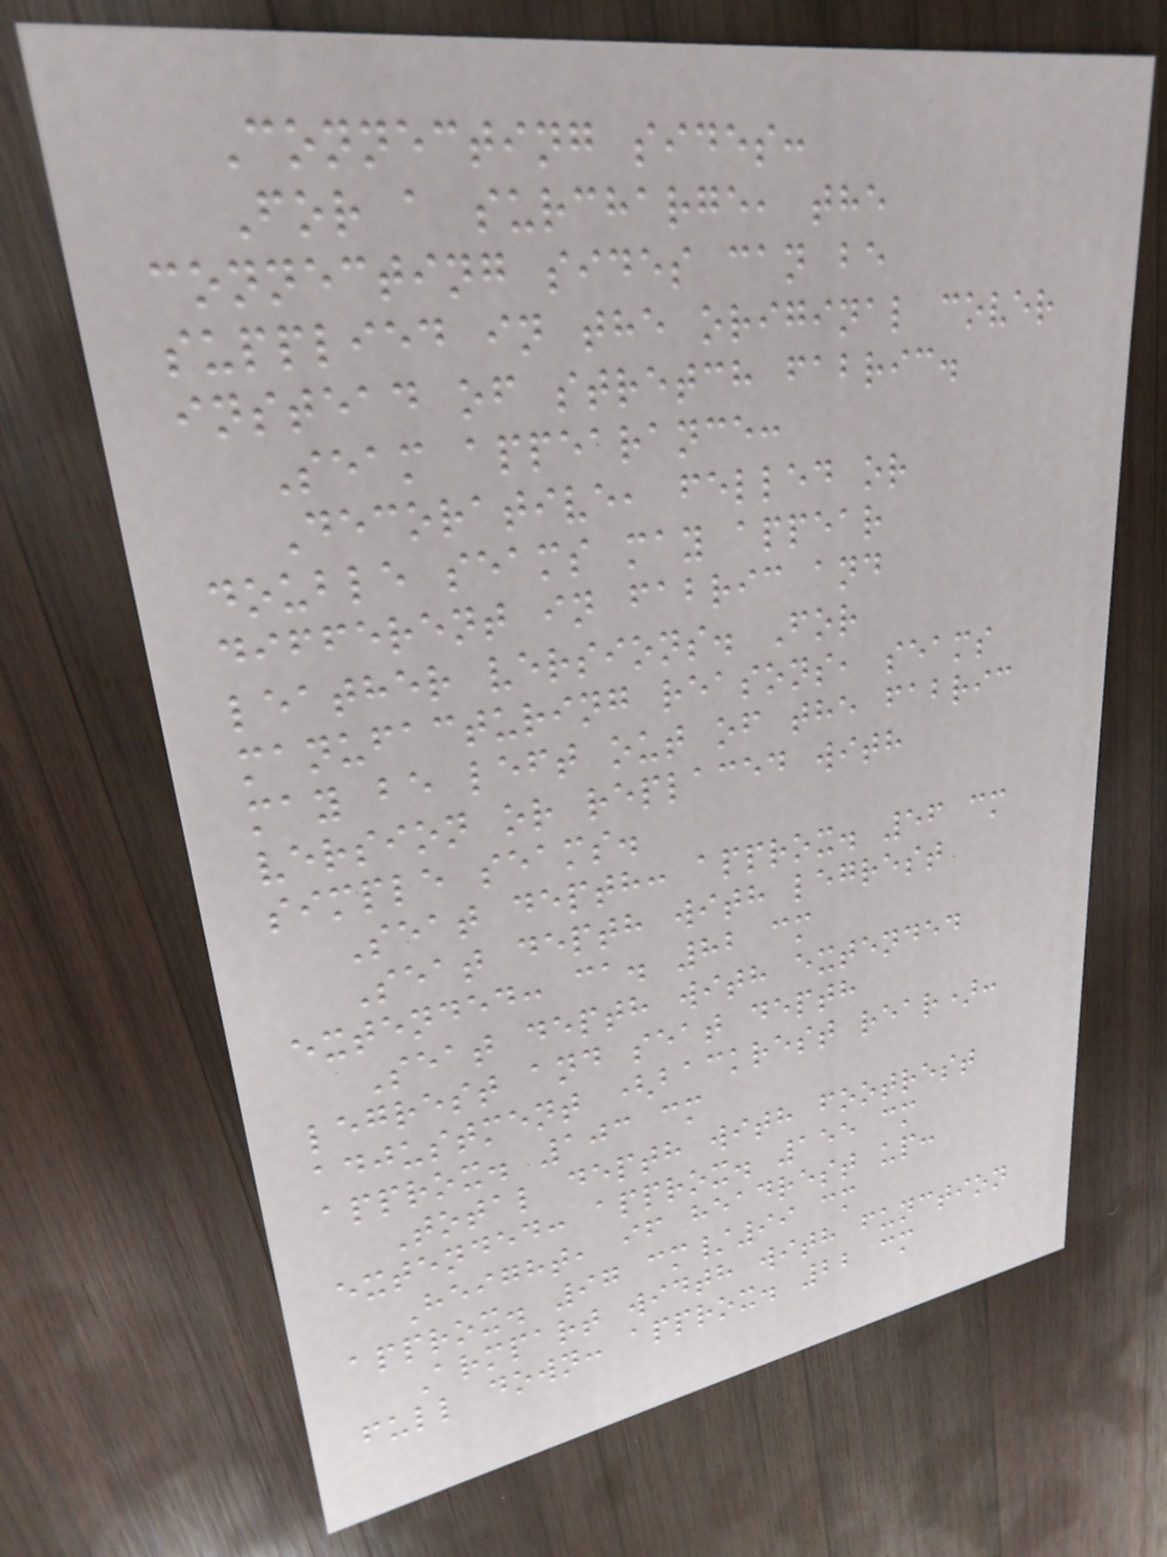Connecting sides:
For a surcharge, the
connecting sides can be
supplied in the original cover
instead of stretch fabric.
Seam appearance:
Decorative, felled or
double seams may appear
different in fabric and
leather versions. For
manufacturing reasons, seams
may be left out of the fabric
version or replaced with
simple seams.
Seat depth: approx. 56 cm
Seat depth with legrest
extended: ca. 82 cm
Seat depth with extended
legrest and seat depth
adjustment (backrest rear):
approx. 103 cm
Total depth with footrest
extended: approx. 155 cm
Height, if headrest up:
approx. 97 cm/99 cm
Armpart width with function
full down: approx. 22 cm
